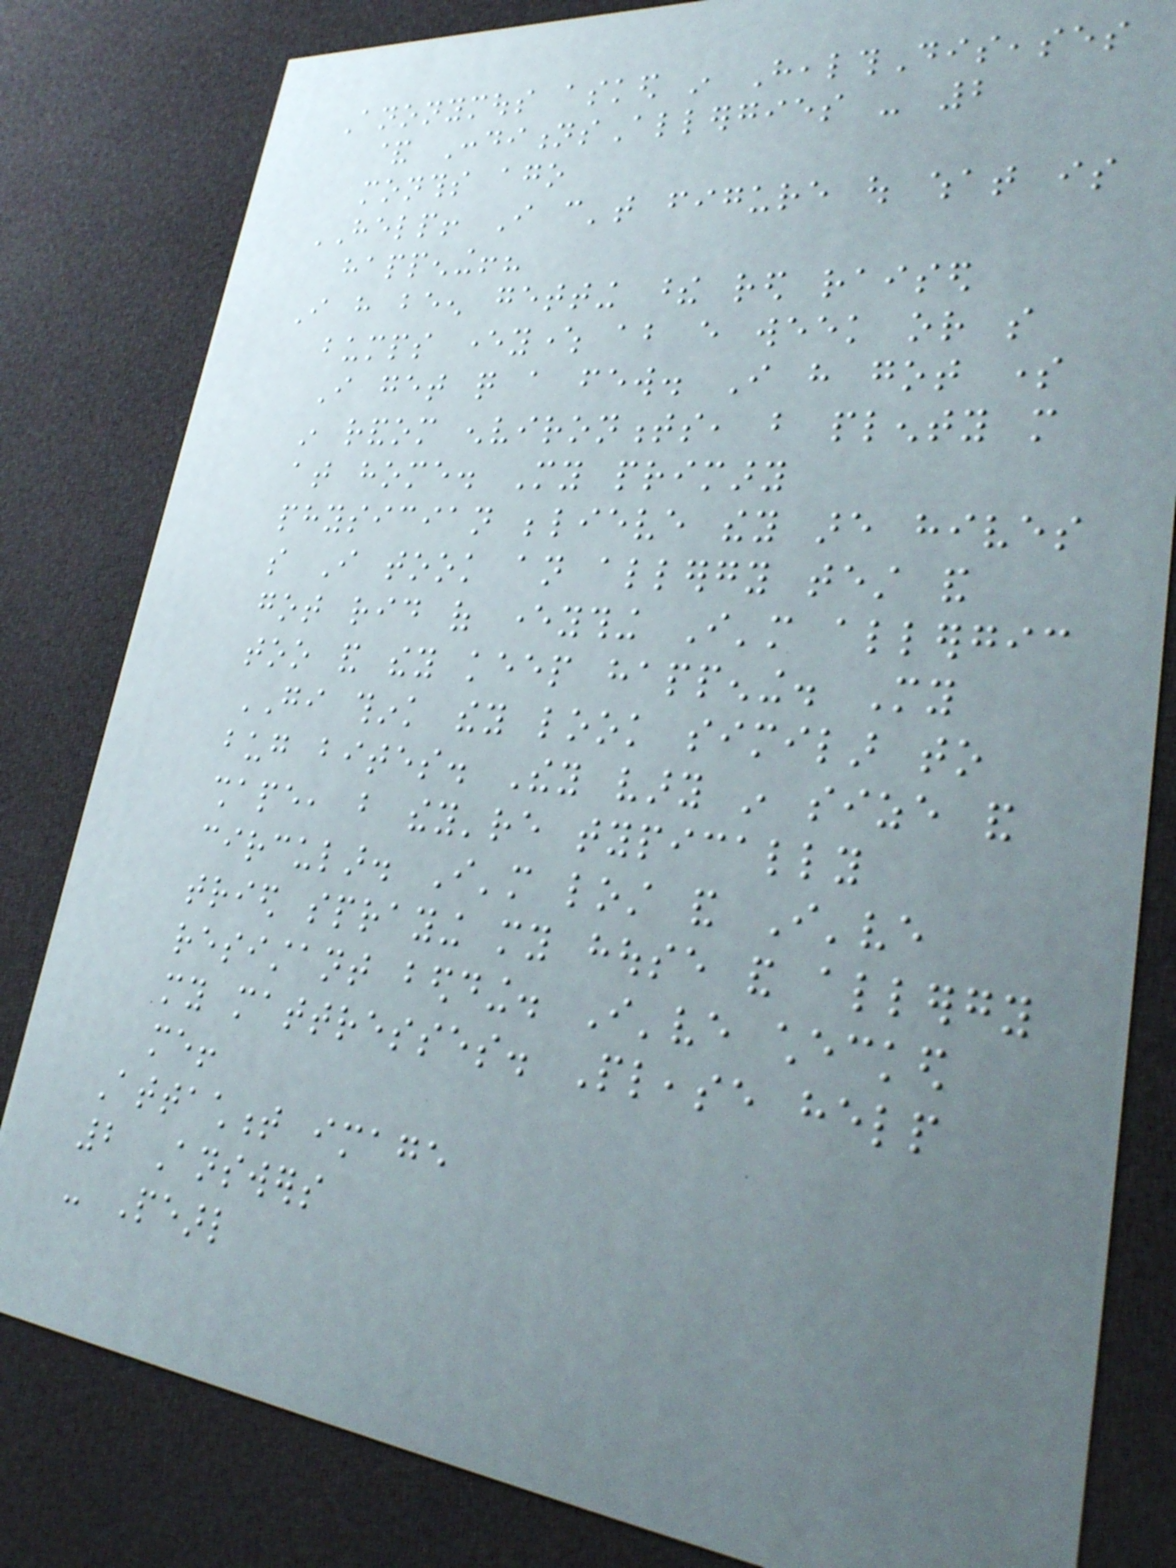Anonymous asked in HealthDiseases
& ConditionsAllergies - 2
months ago
HELP! I can't figure out what is
happening!?
I have been getting these red raised
bumps everywhere about every week or so
I get quite a few. I have got some
in random environments, but plenty more
at home. My primary
physician believe they are hives
so I took an allergy test and
got rid of everything I'm allergic
too and they keep happening. My
GI think they look similar to
bug bites. They vary in size and
shape, but they're typically
circular. I'm lost and I've
tried spraying my house and allergy
resistant bedding. I've checked
my mattresses. Please help
me!
Attachment image
2 Answers
- Pearl
